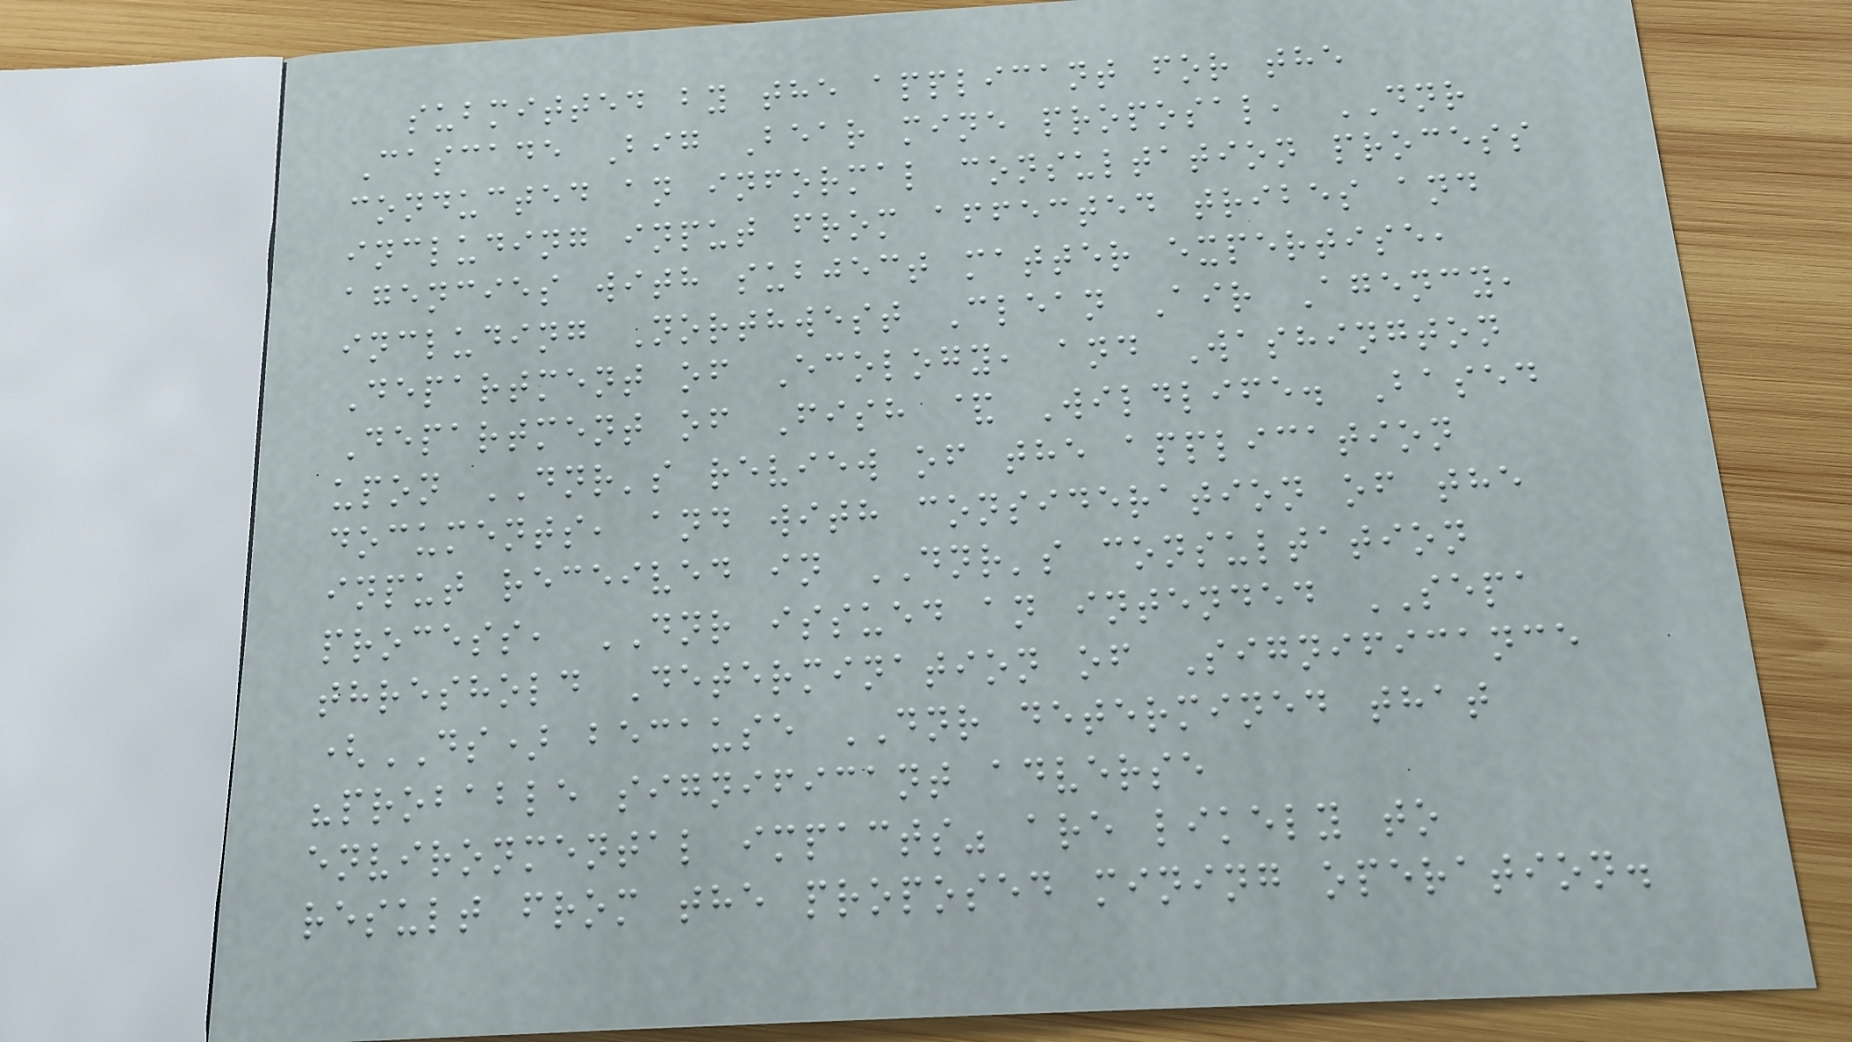submitted by the applicant for the
Cascade Big Bear mine proposal, DNR
conducted an informal consultation process
including input from affected tribes and
agencies with subject matter expertise,
including Northwest Clean Air Agency,
Department of Ecology, and Washington
Department of Fish & Wildlife. Based
upon DNR's review of the application
documents, and with consideration of the
input received in DNR's consultation
process, DNR issued an intended SEPA
threshold Determination of Significance
(DS) because DNR determined that
"probable significant adverse
environmental impacts" are likely to
result from the proposed mining operation.
